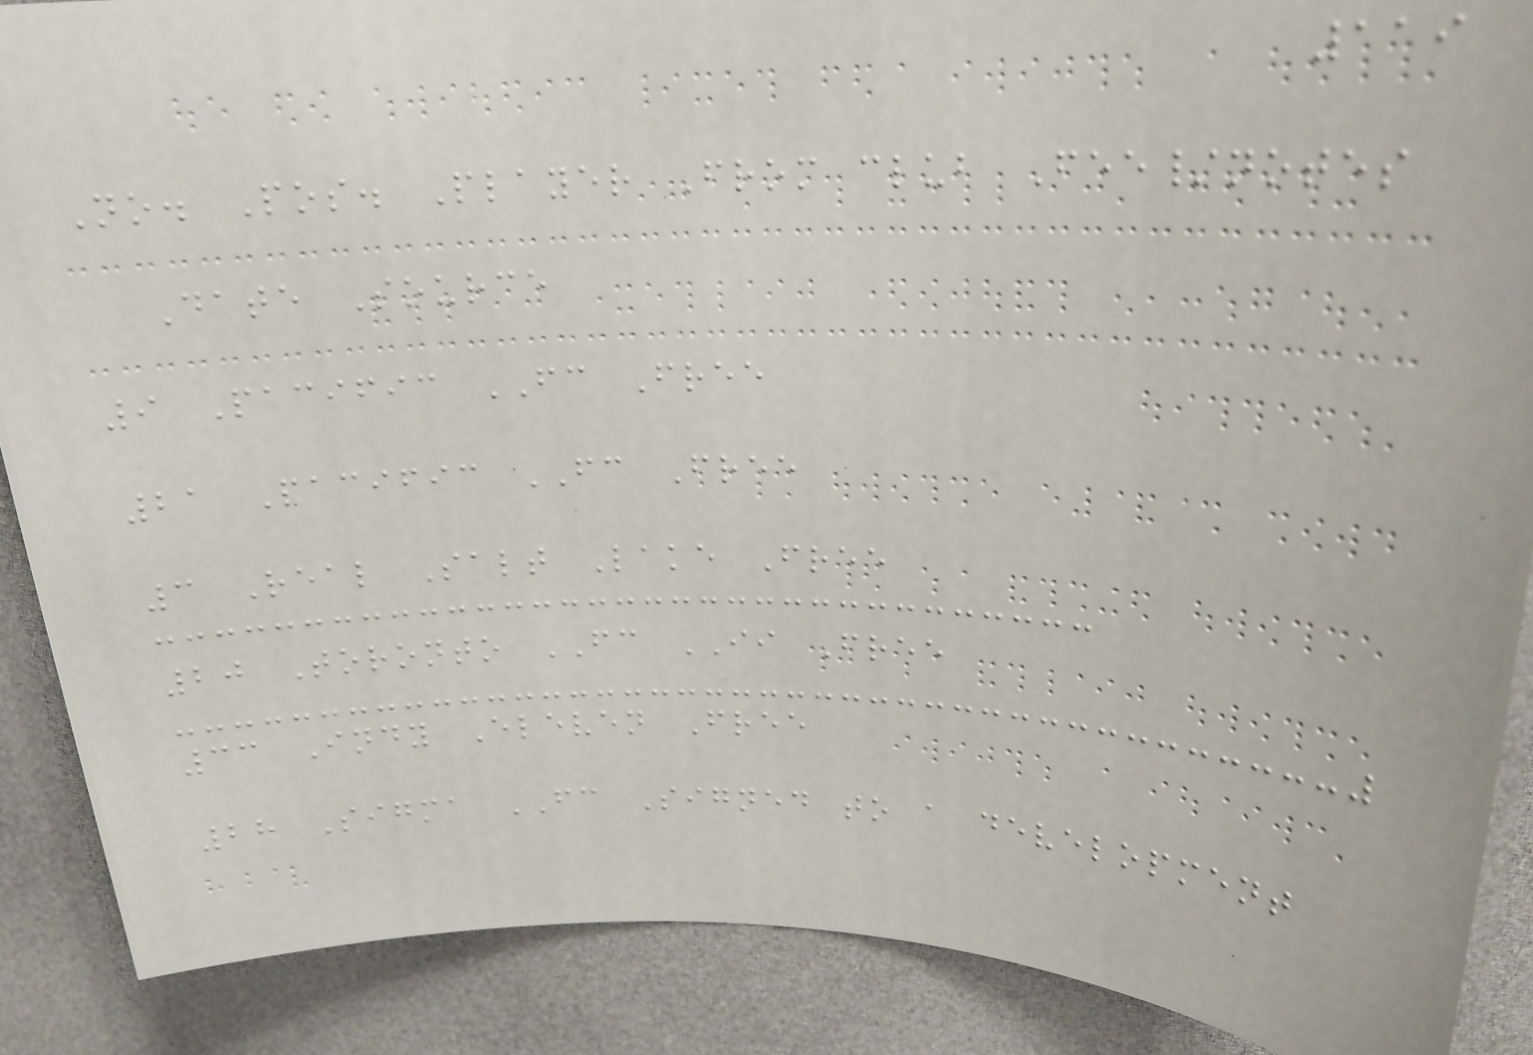119
No. Pos. Player From club Fee/notes
Date Source
9 Pacific FC Free
21 Pacific FC Free
3 Real Salt Lake Free
20 Toronto FC II Free
33 Indy Eleven Free
28 Sigma FC Signed to a development
